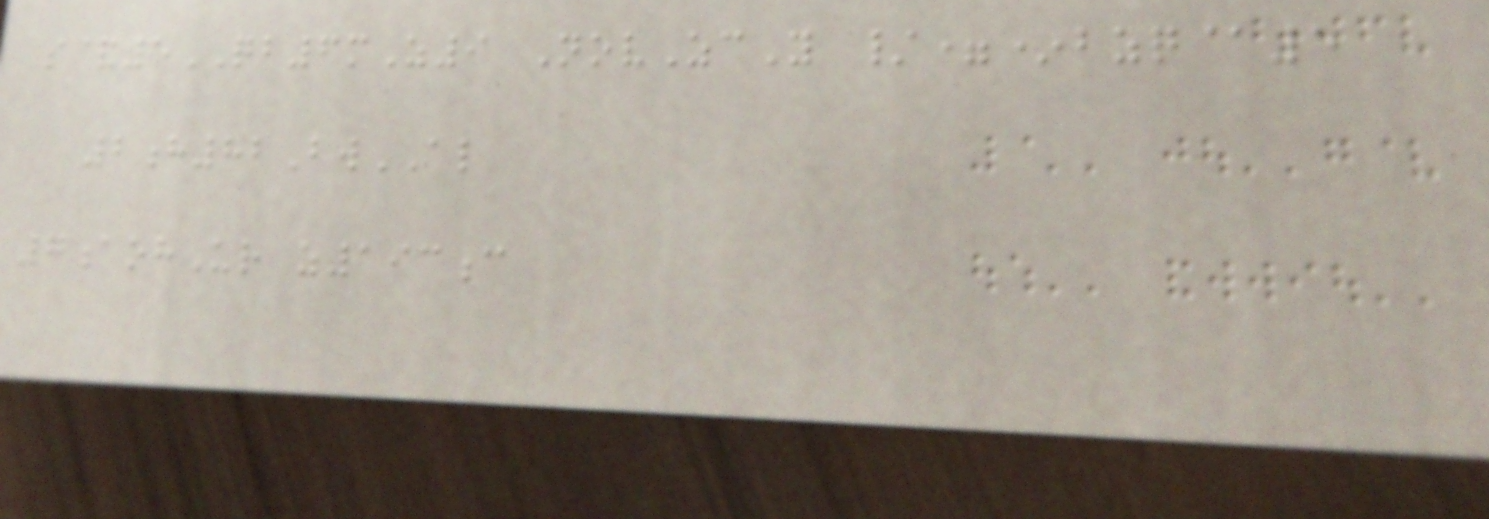s&5QB6mZ9 NovZcY /=*bzq@5
2h82BwAL
7aohUr z193c
